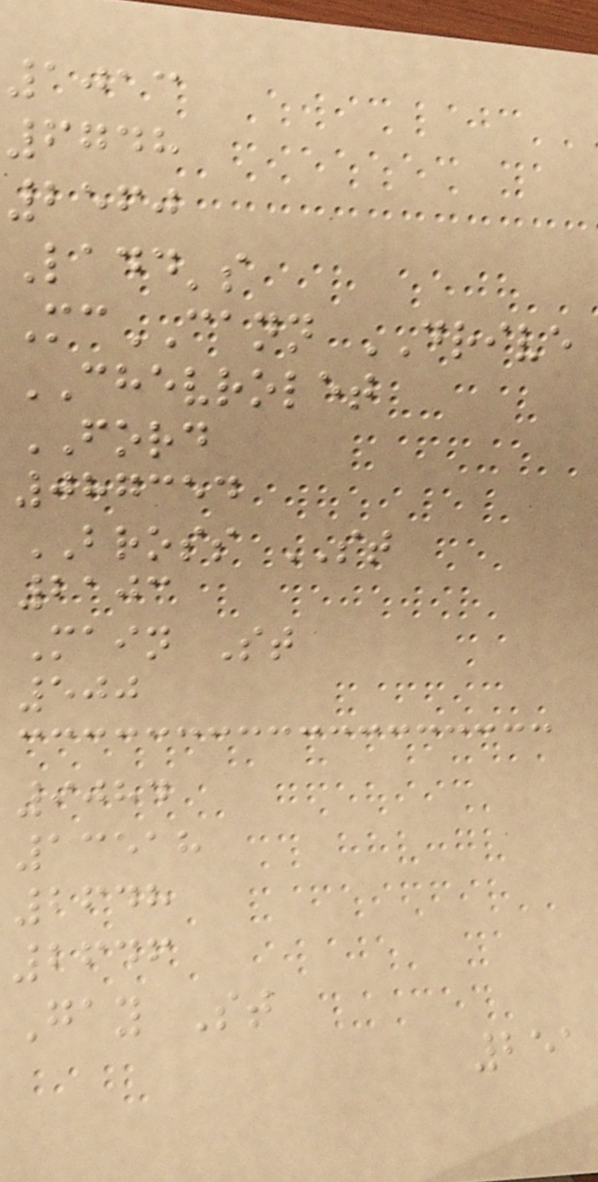1013
6748
2560
Ladd's
McCANN DRIVE
CHEVROLET
FORD
087354
BROSS ST
2103
Main St
500
9084
13518
2648
2646
Gay St
251
